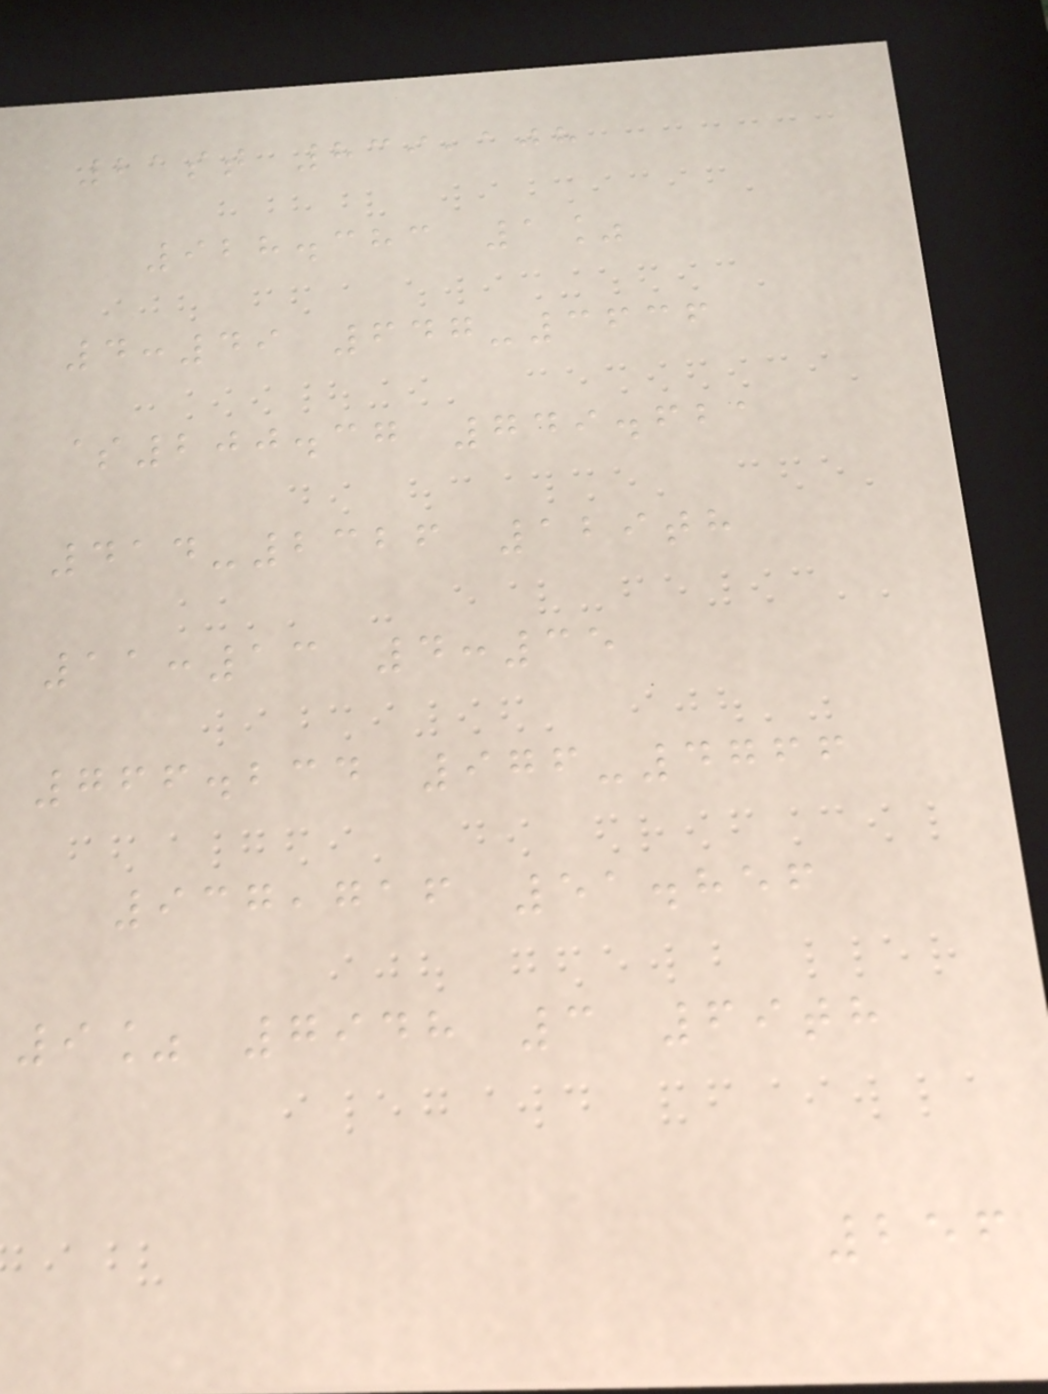21st 839,108
928.383 1%
4:49 647-3636
$200.37 749.621
414-2326 129th
11:13 4:35
766.234 976-4766
937,716 51.856
9% 7948 3 69th
256
